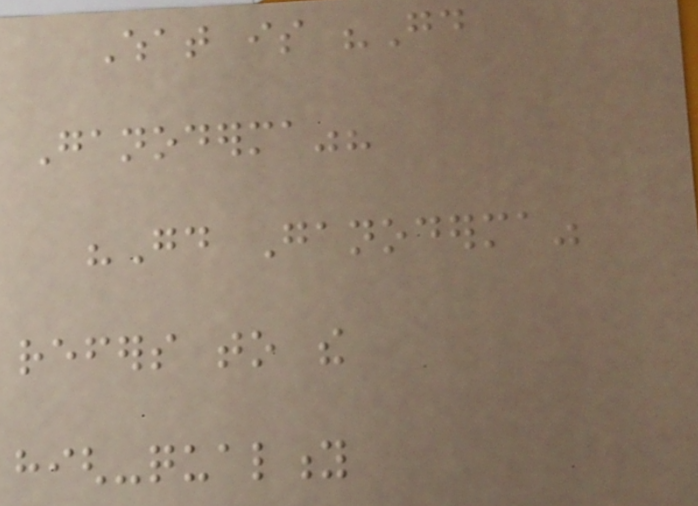What is "Good
Ganoderma"?
"Good Ganoderma"
refers to the
high-quality
